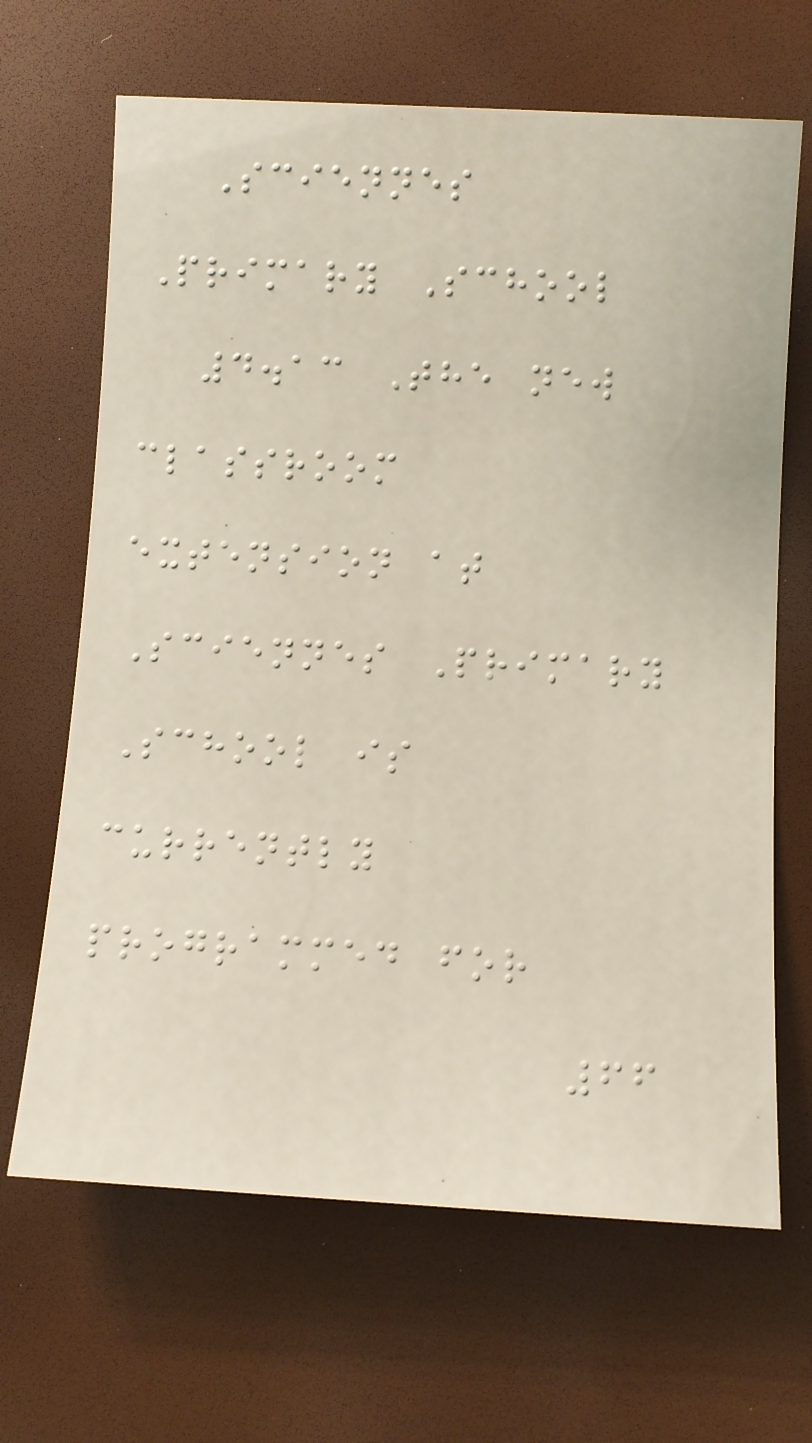Sciennes
Primary School
4.13 The new
classroom
extension at
Sciennes Primary
School is
currently
programmed for
66
